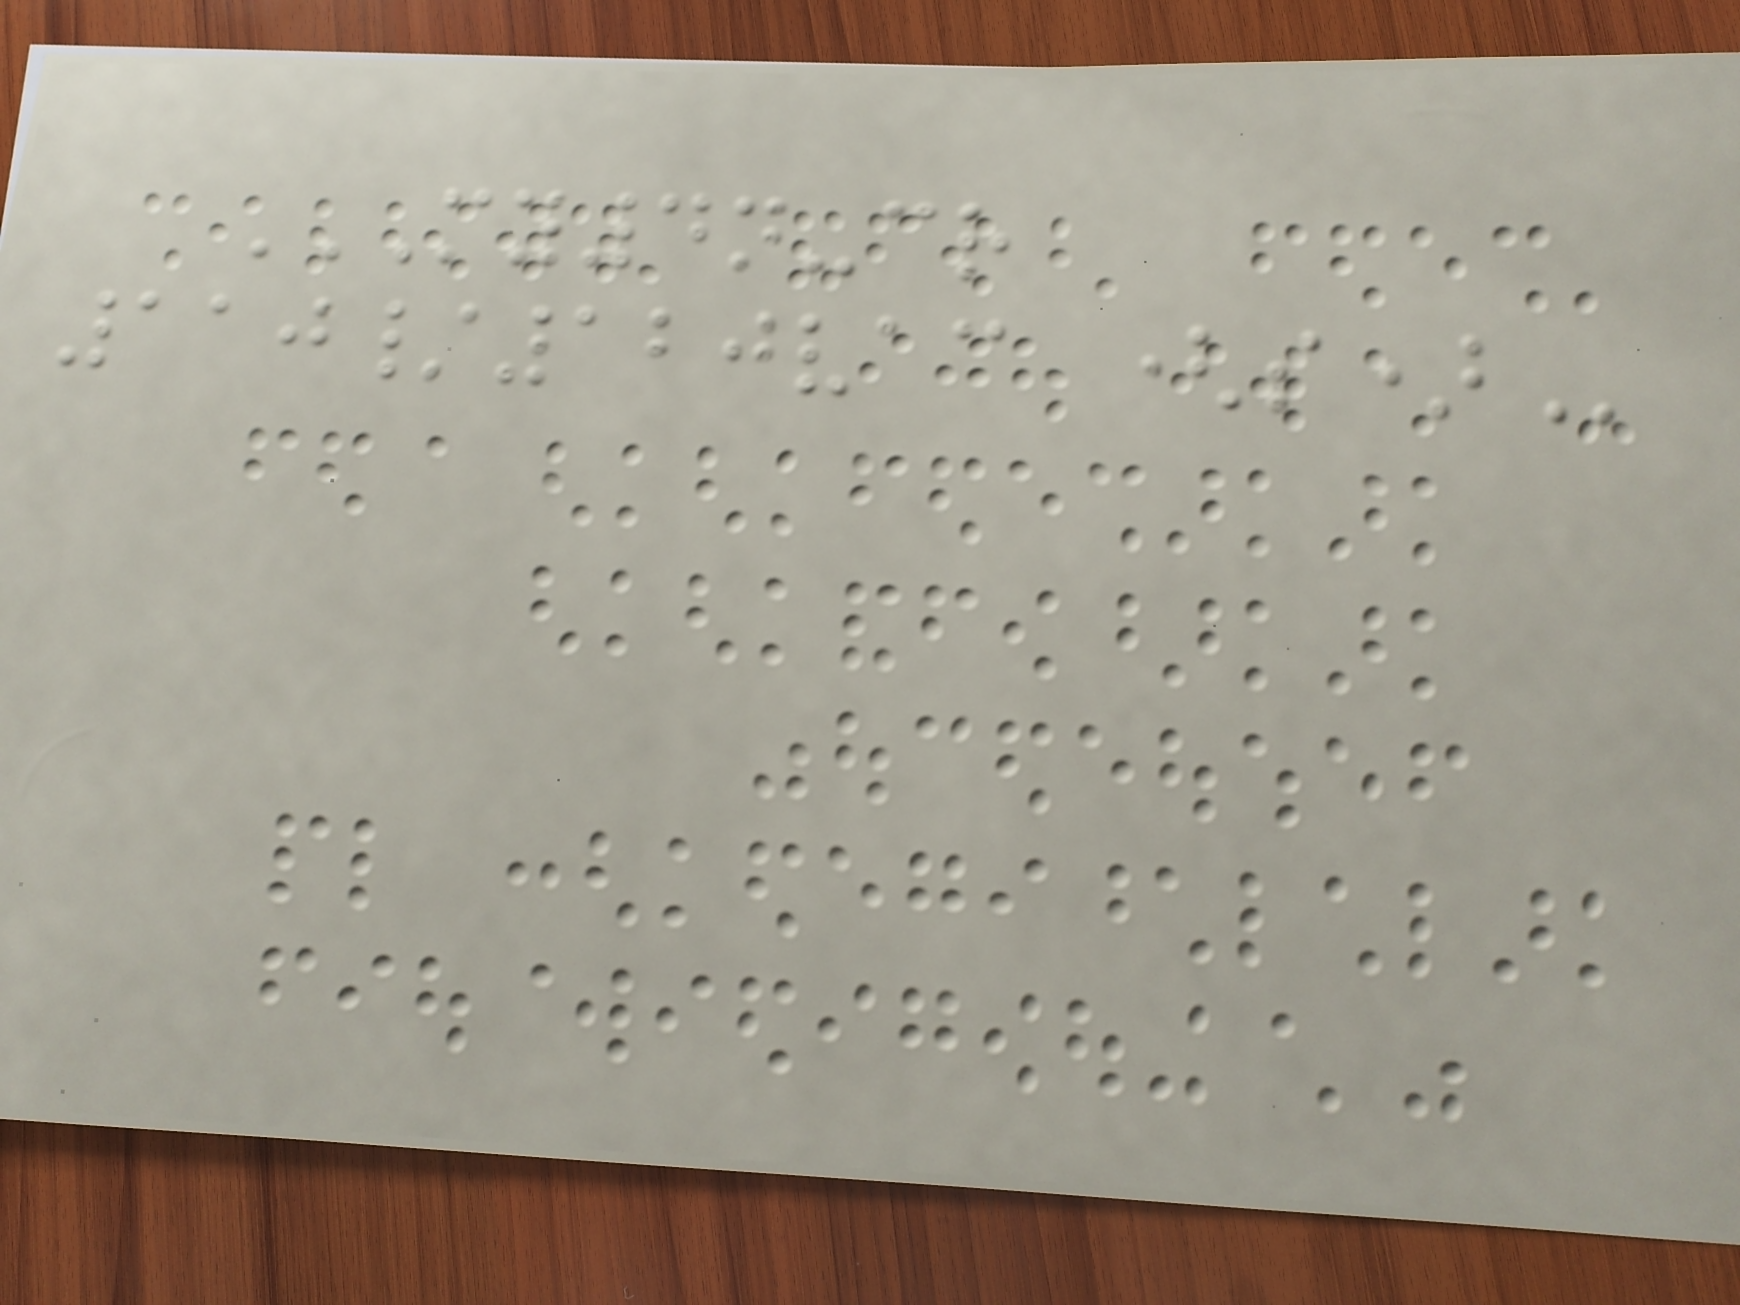MY4N-CR
110/120VAC (S)
